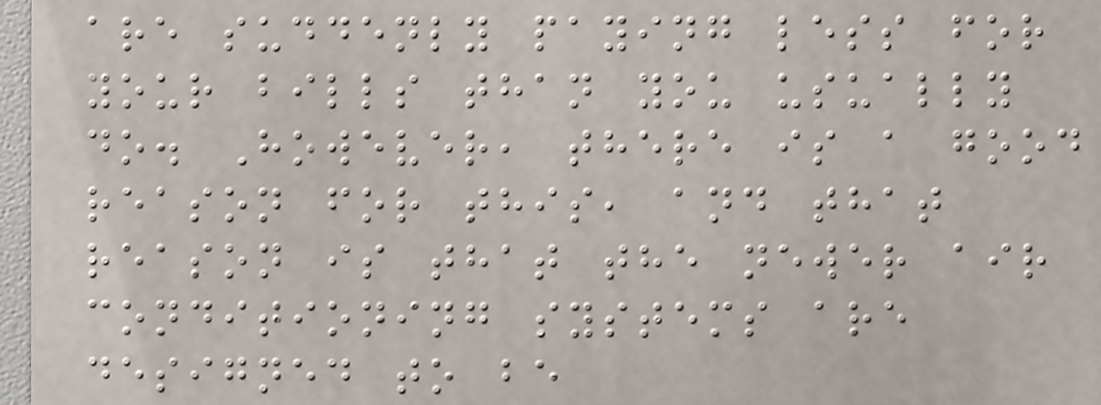are suddenly paying less for
your bills than you usually
do. However, there is a good
reason for this, and that
reason is that the newer air
conditioning systems are
designed to be
